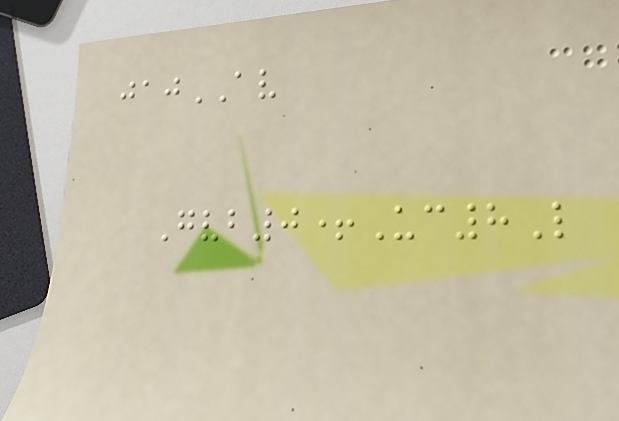jajAV
Gvb0+Uc8L
